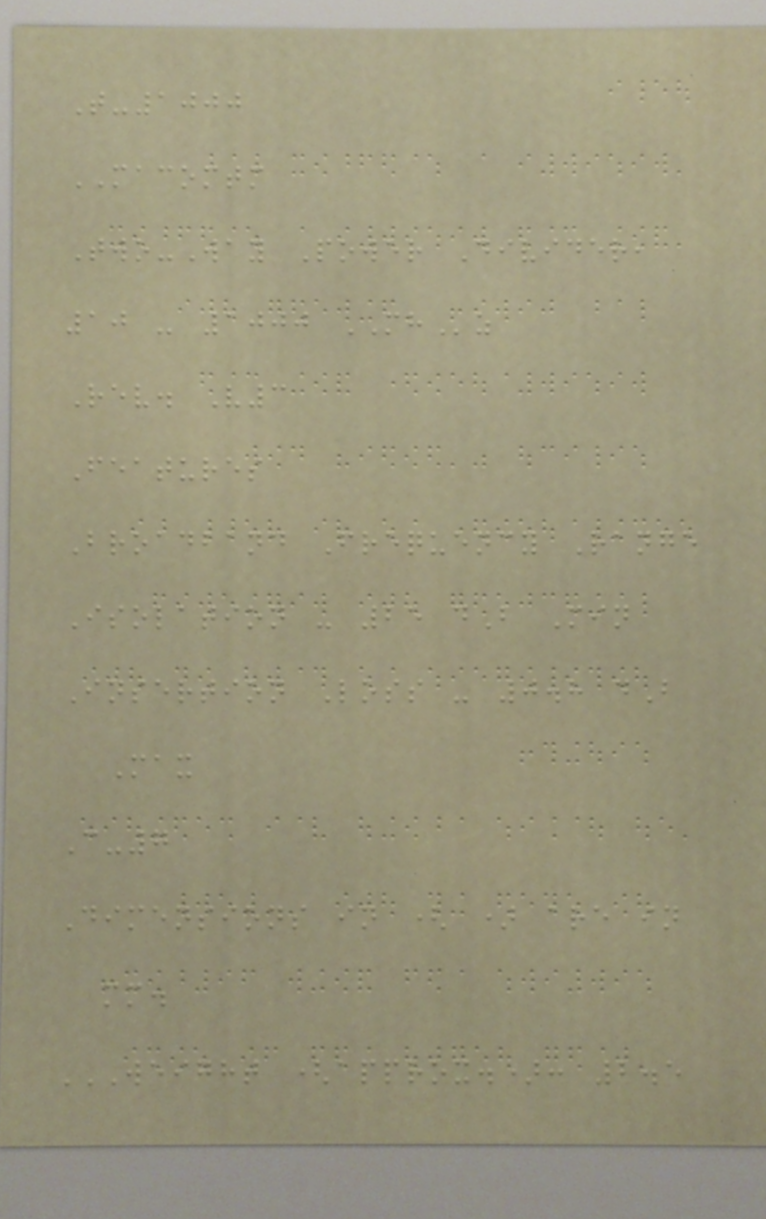T-1000
MACOMTM
Two-Way Power Divider,
10 - 1000 MHz
Rev. V3
Features
Broadband Frequency Range
Isolation - 25 dB Min
Insertion Loss - 0.8 dB
Max
C-7
Dimensions in ( ) are in
mm.
WEIGHT (APPROX.): 2.5
